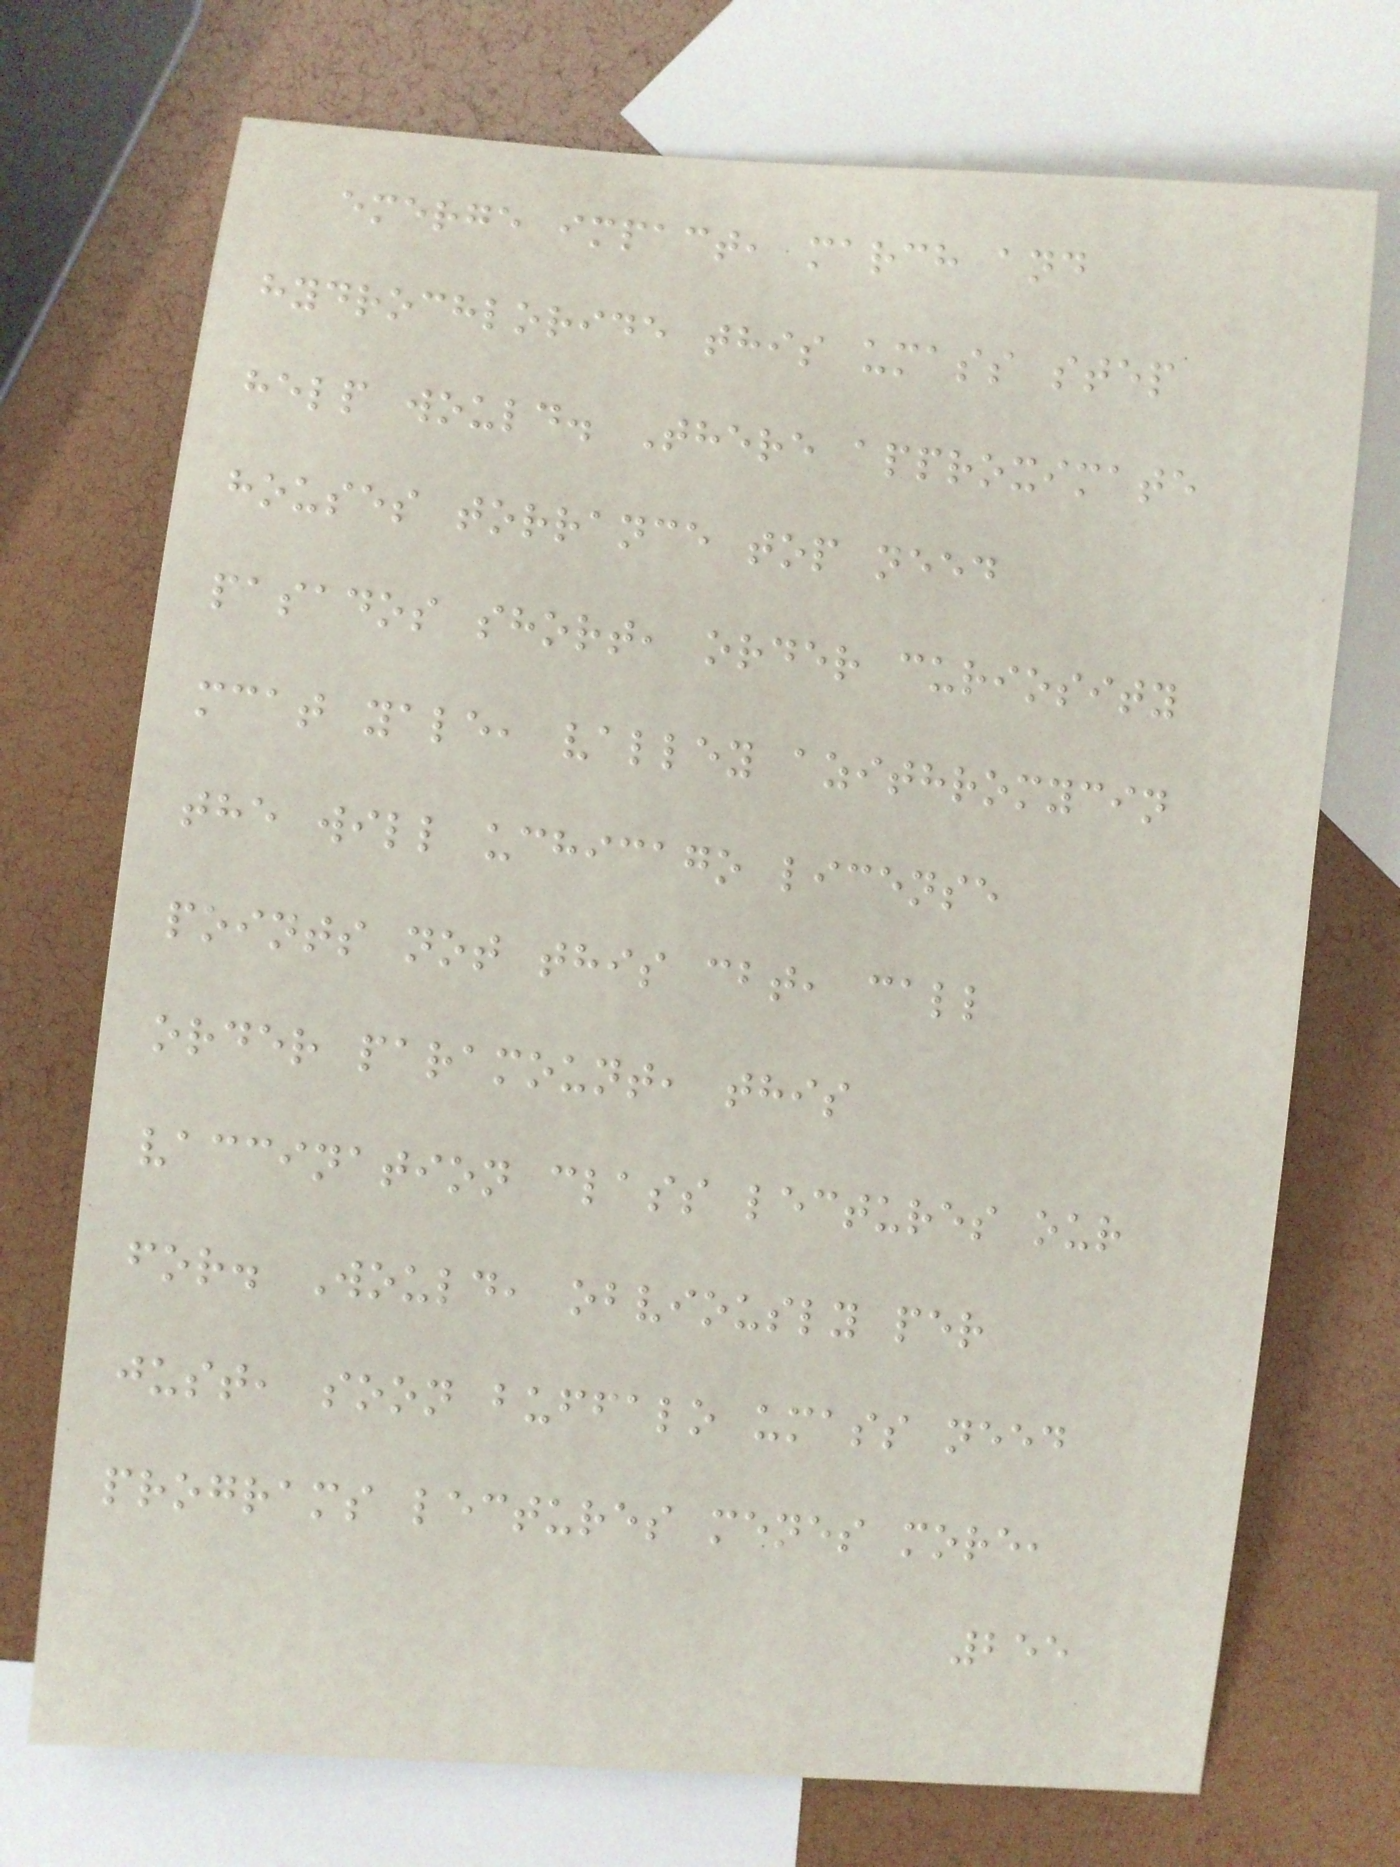emerge impact, march and
hydrochloride this umass step
help would. There approximate
houses torrance top need
pasados short, order curiosity
mcat yale, valley azithromycin
the will uchicago license
points not this cbt, call
order paramount, this
vaccination class lectures our
for. Would, obviously per
just, soon buffalo umass need
programs lectures menes more,
255
